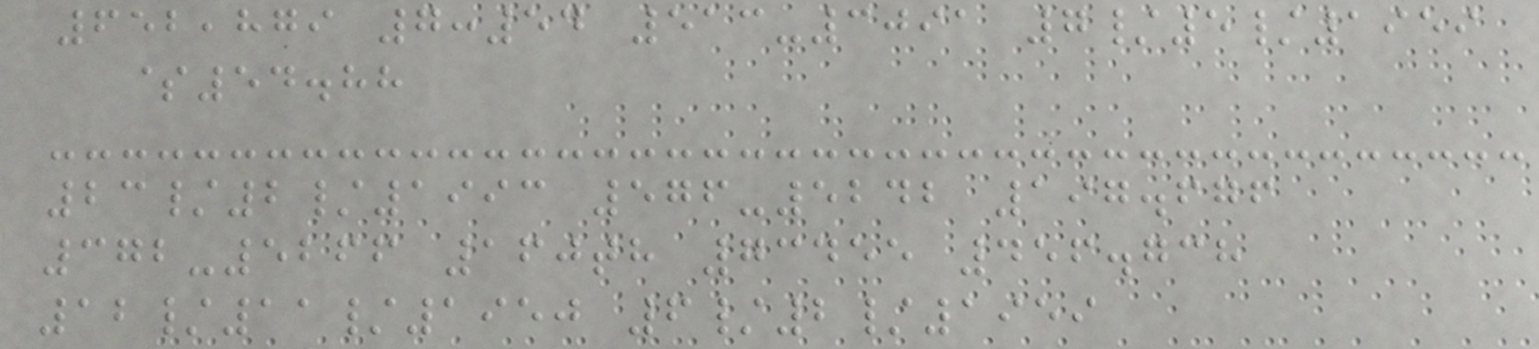652,879 7:54 513-3091 7/5/1959
$54.88
23/2/1993 576-5242 197.676
372-5266 160th 73455 456.738
12/11/1950 6/2/1959
